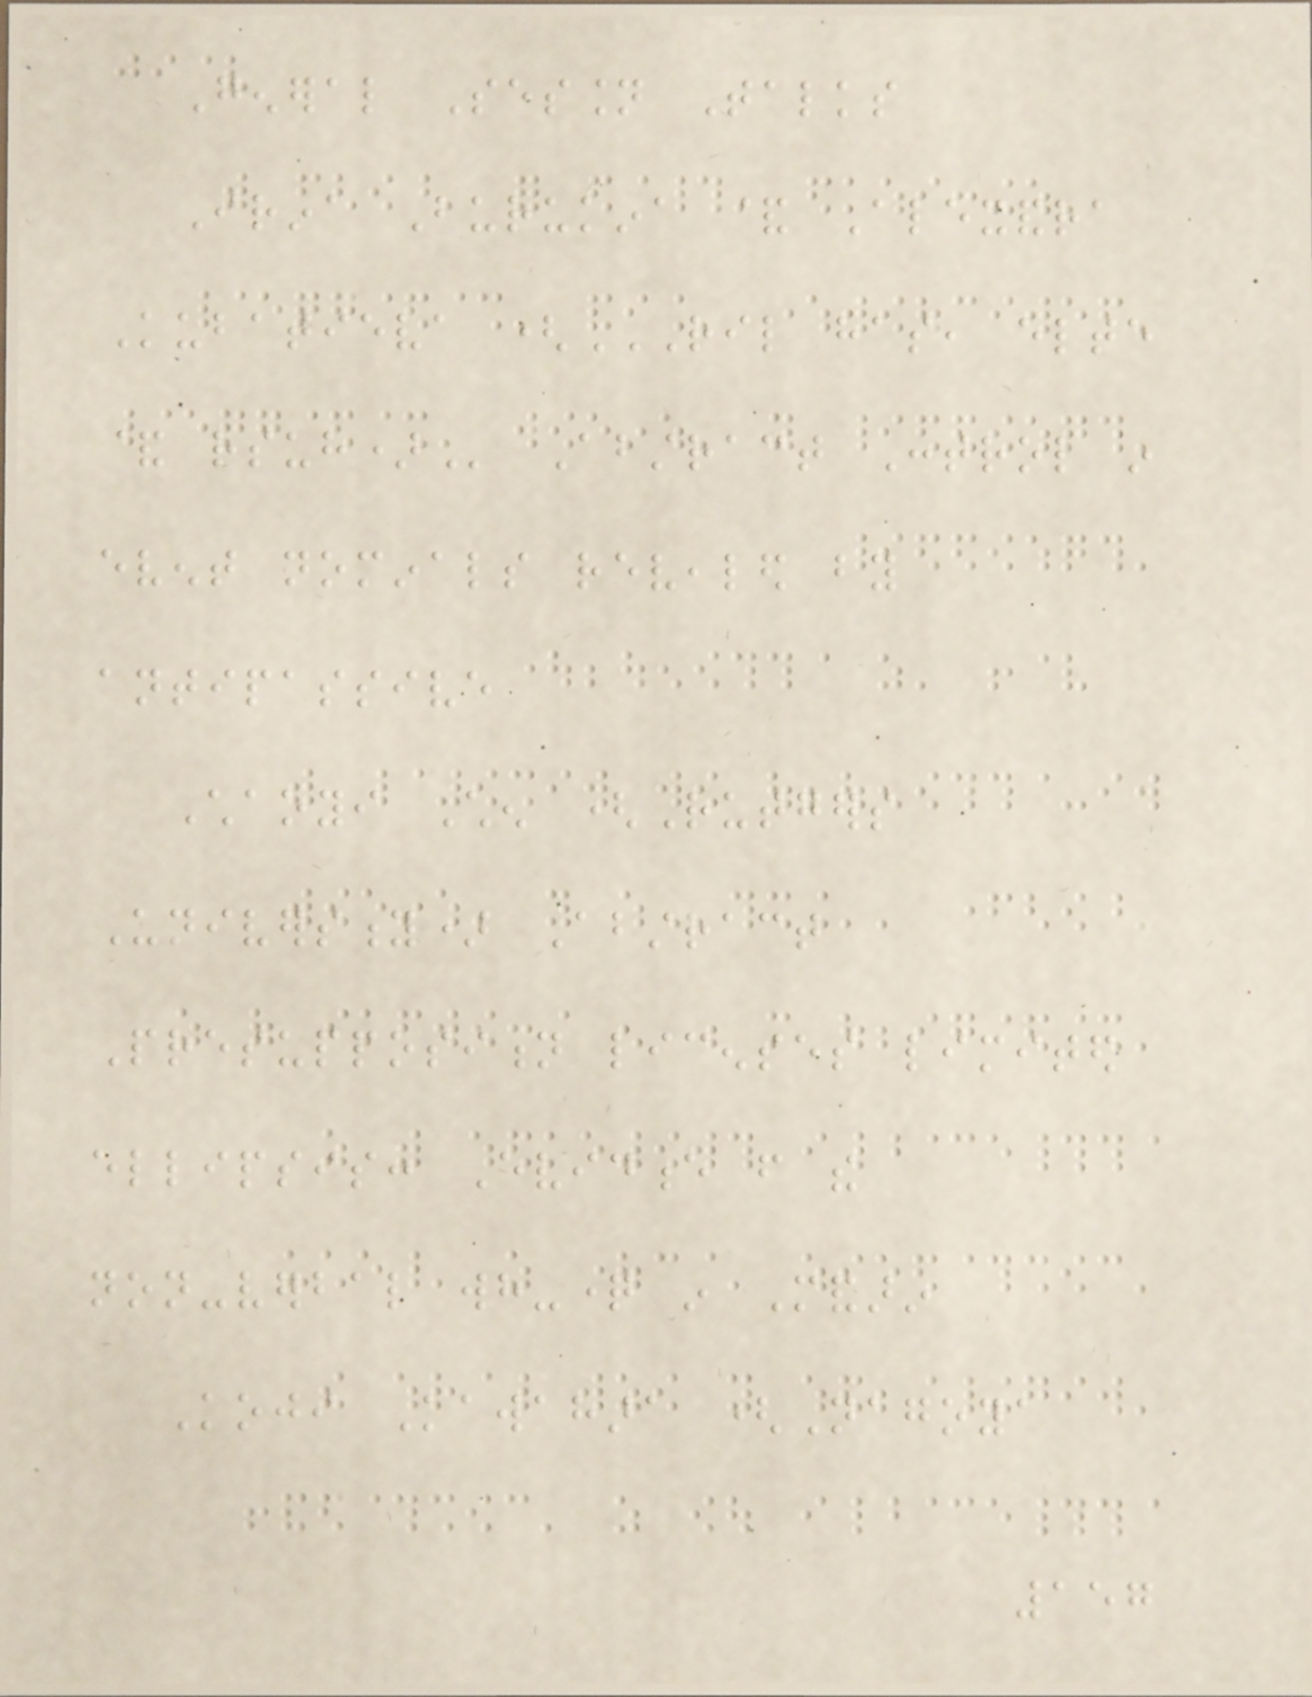General Session Talks
Irina Burukina & Alexandra
Kubatieva (RIL HAS, ELTE
& RSUH) Abstract Control in
event nominals revealed by
antipassive
Chaoyi Chen (Rutgers
University) Abstract
Presupposition licenses limited
ellipsis: Evidence from the
non-verbal wh-question in Mandarin
Koji Kawahara (Nagoya
157
